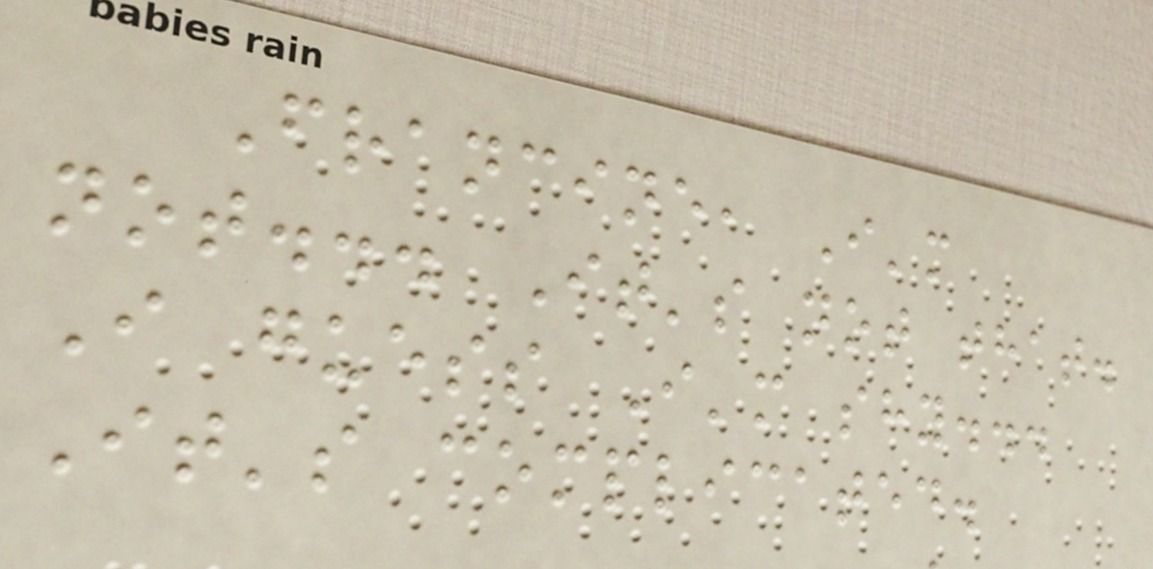Francine, I'm
not... It's not that.
I guess I'm shy...
It's complicated.
